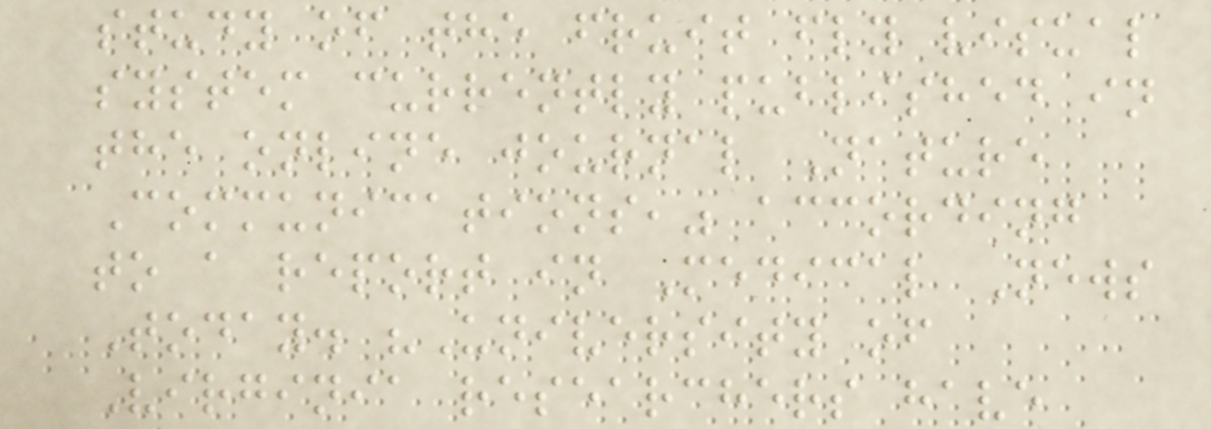study of the fruit fly visual
system currently published in
the online journal Nature
Communications," according
to a report in Medical News
Today. "University of
Virginia researchers have
